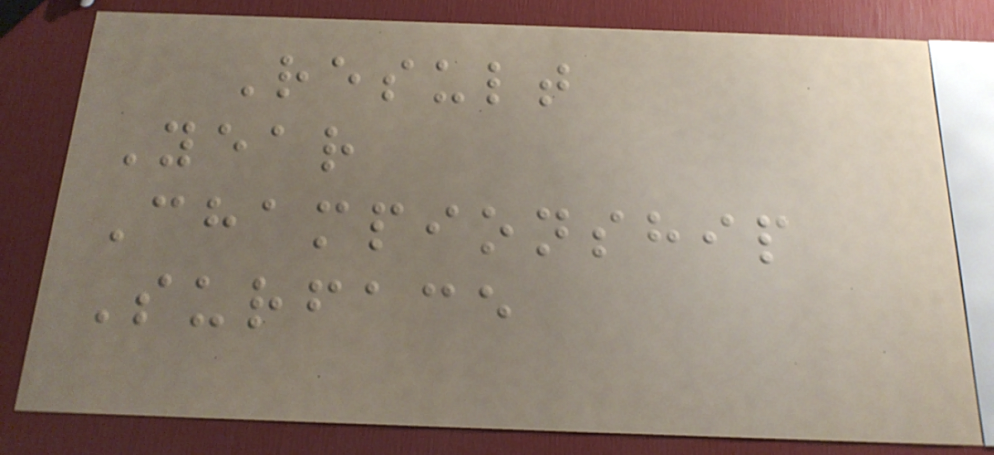Result
Year
Championship
Surface
